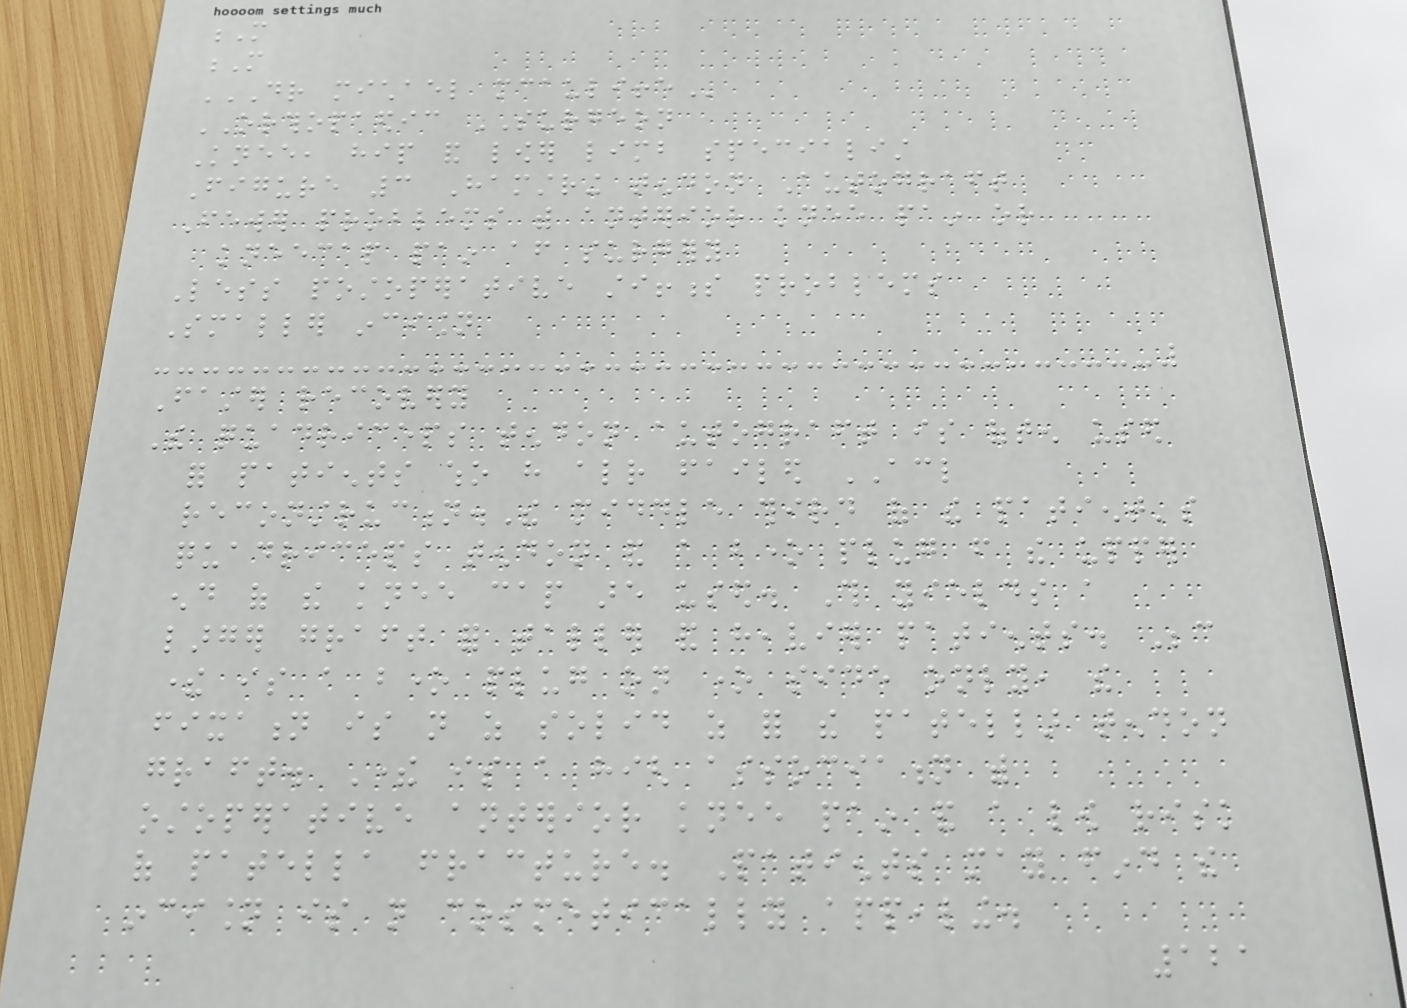M
M
DR MICHAEL MCAULIFFE
ORTHOPAEDIC SURGEON
Knee, hip and lower limb specialist
Figure 3 Hamstring tendon Autograft
Fewer problems with anterior knee pain or
kneecap pain after surgery
Less postoperative stiffness problems
Smaller incision
Faster recovery
The quadriceps tendon autograft is often used
for patients who have already failed ACL
reconstruction.The middle third of the patient's
quadriceps tendon and a bone plug from the upper
end of the knee cap are used. This yields a
larger graft for taller and heavier patients. Because
there is a bone plug on one side only, the
fixation is not as solid as for the patellar tendon
graft. There is a high association with
ostoperative anterior knee pain and a low risk
of patella fracture. Patients may find the
incision is not cosmetically appealing.
121
